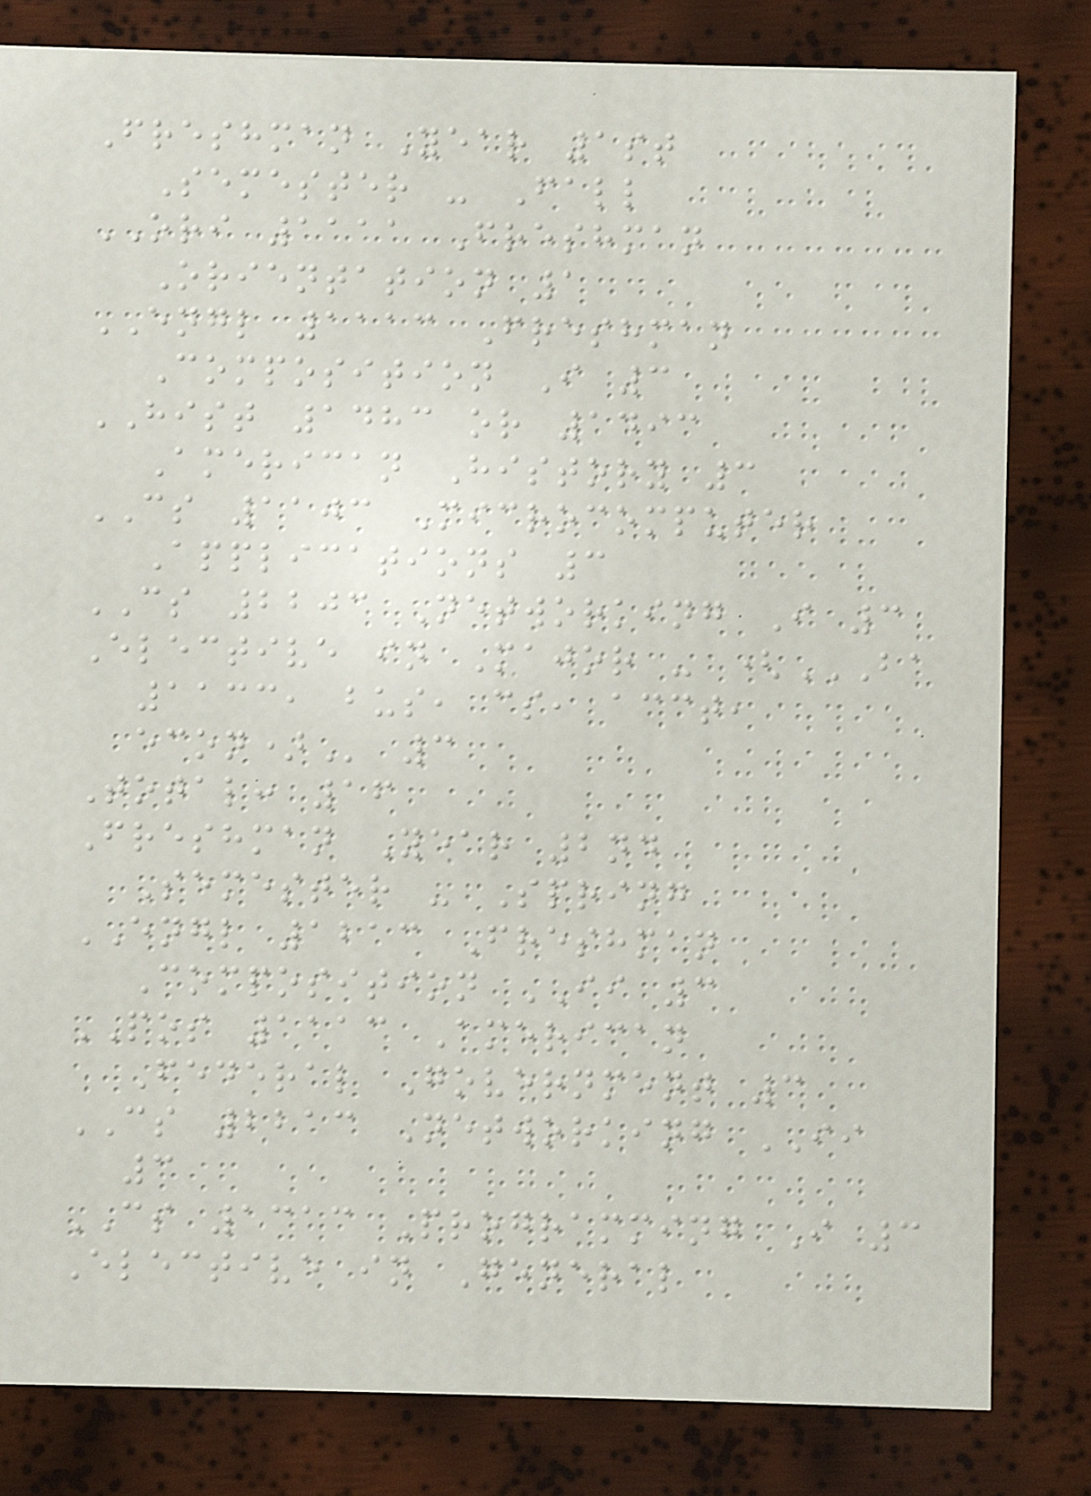Freshman Year 1st
Semester - Fall
ORI 1111 Freshman
Orientation 1
ENGL 1113 Freshman
Composition I 3
HIST 1483 or 1493
American History 3
CS 1103 Microcomputer
Applications 3
CS 2203 Networking I 3
Elective in Major - (BA
1133, BUS, CS, ACCT,
ECON) 3
Total: 16
Freshman Year 2nd
Semester - Spring
ENGL 1213 Freshman
Composition II 3
POS 1113 American
Federal Government 3
CS 2213 Networking II
3
CS 1313 Programming I 3
Elective in General
